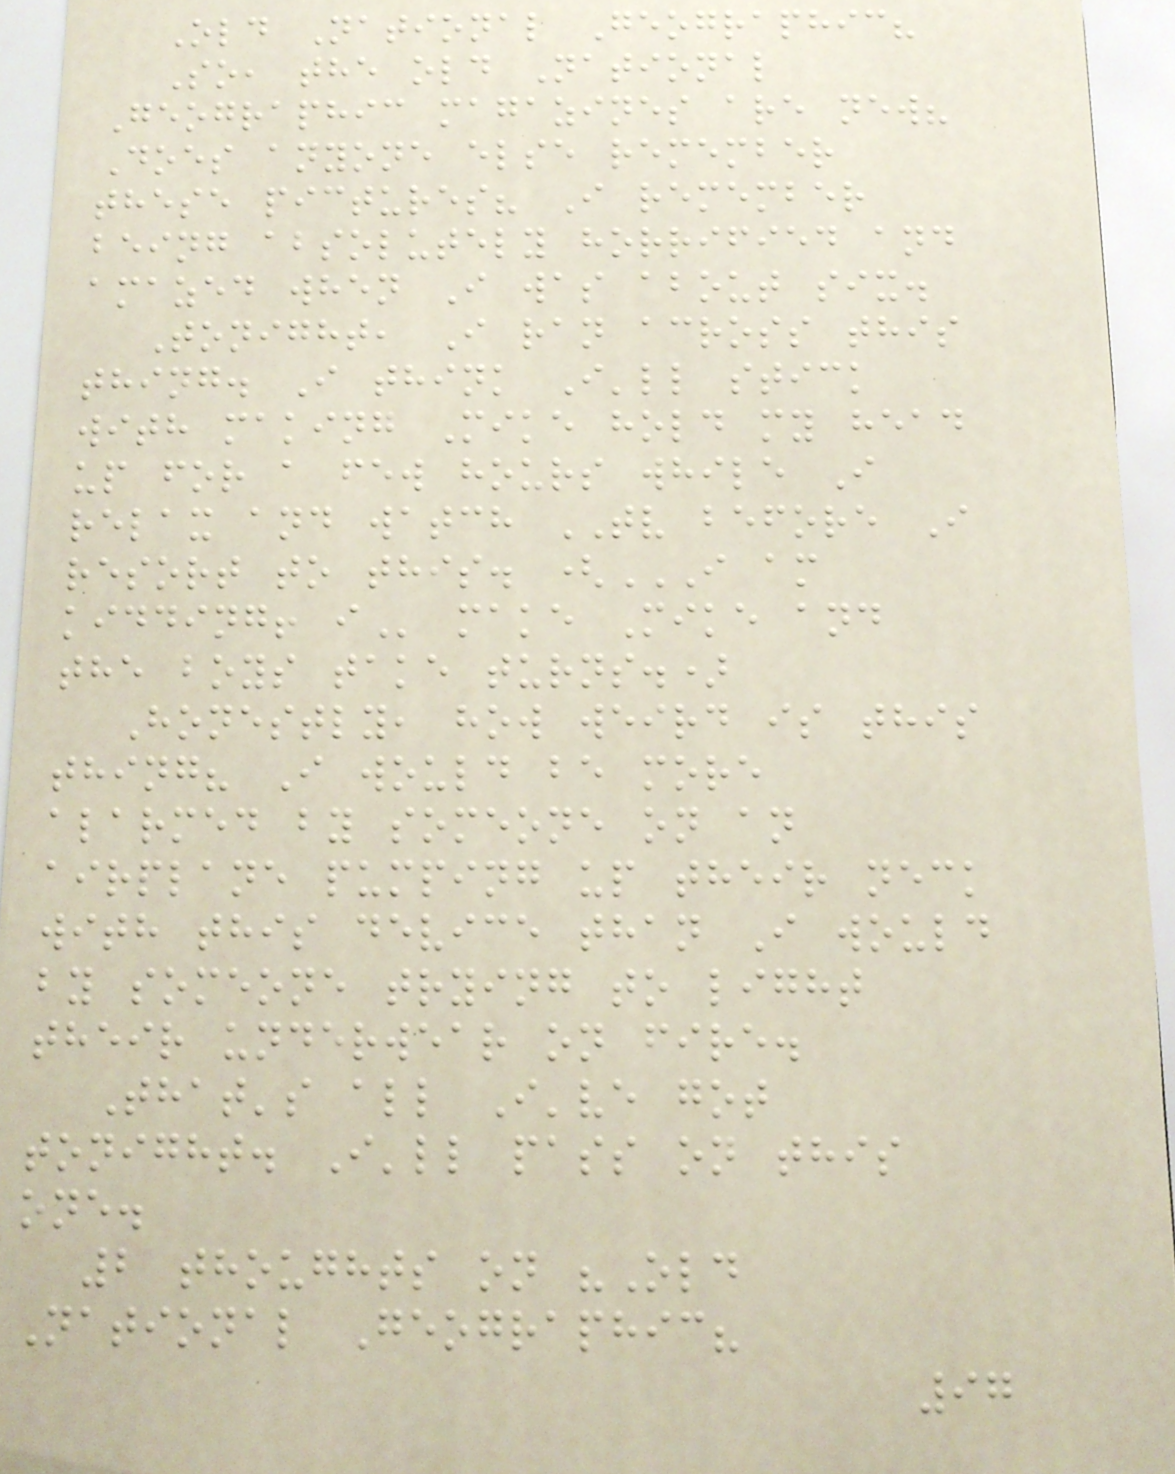Old National Geographic?
So, the old National
Geographic magazines are new?
Does anyone else remember
these pictures? I remember
being absolutely horrified and
amazed when I was about six.
Tonight, I ran across this
thing. I think I'll stick
with making Mike hold my head
up for a few hours while I
relax and watch TV before I
resort to this. (I AM
KIDDING! I make Mike and
the boys take turns.)
Honestly, how weird is this
thing? I would be more
alarmed by someone on an
airplane pumping up their neck
with this device than I would
by someone trying to light
their underwear on fire.
That's all I've got
tonight. I'll pass on this
one.
2 thoughts on "Old
National Geographic?
97
